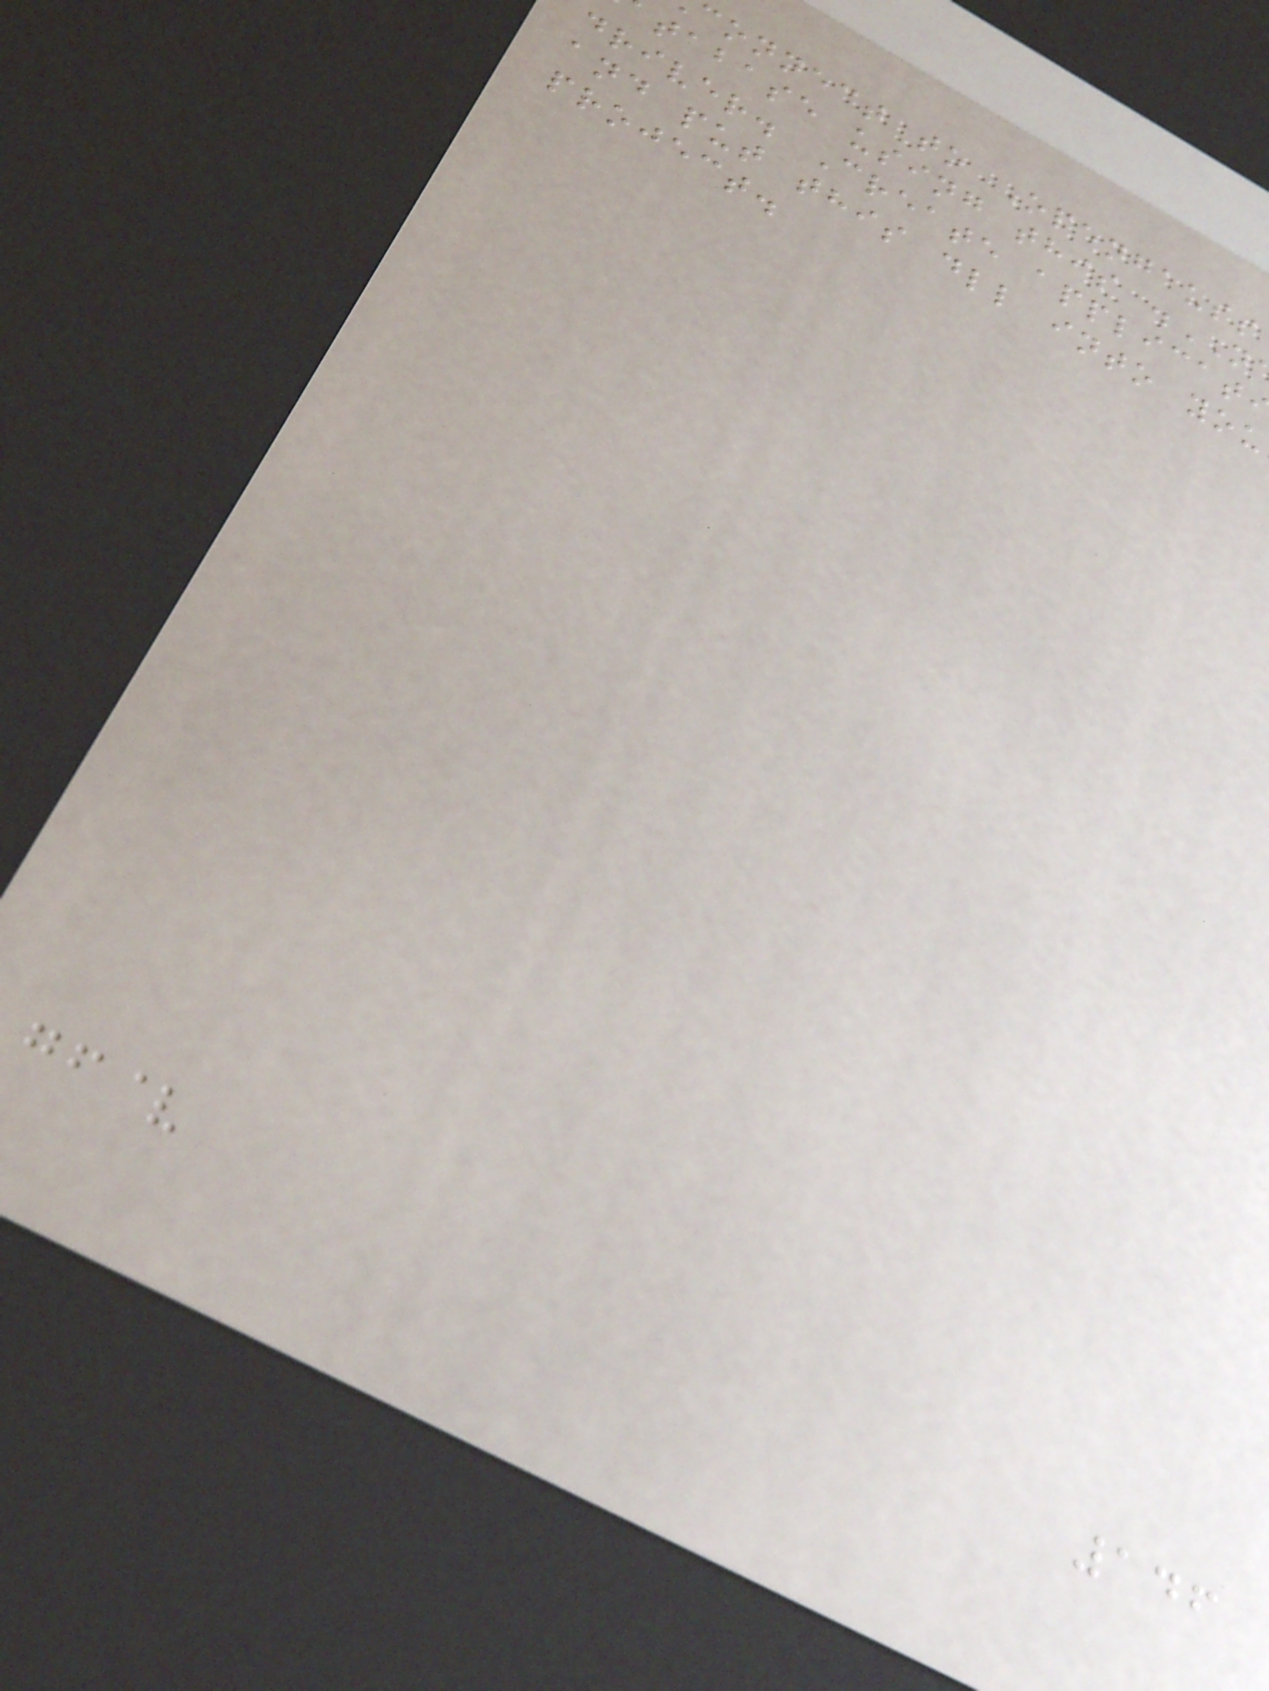connect to Opengauss
tabase using this .
driver. Create applicat
and put this dll into you
project.
146
